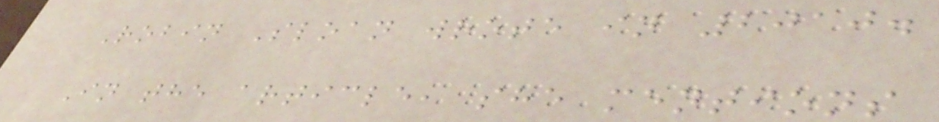Robin Sloan wrote in 2010.
In the article, she mentions
